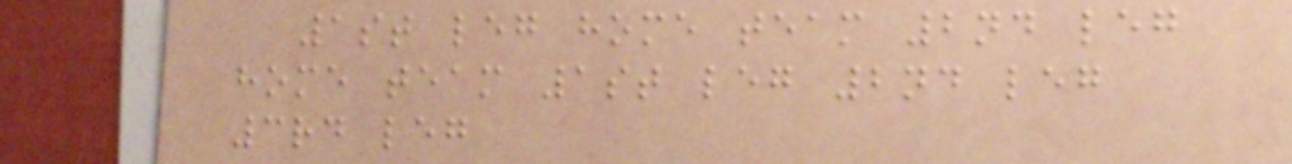1st leg home team 2nd leg
home team 1st leg 2nd leg
3rd leg
